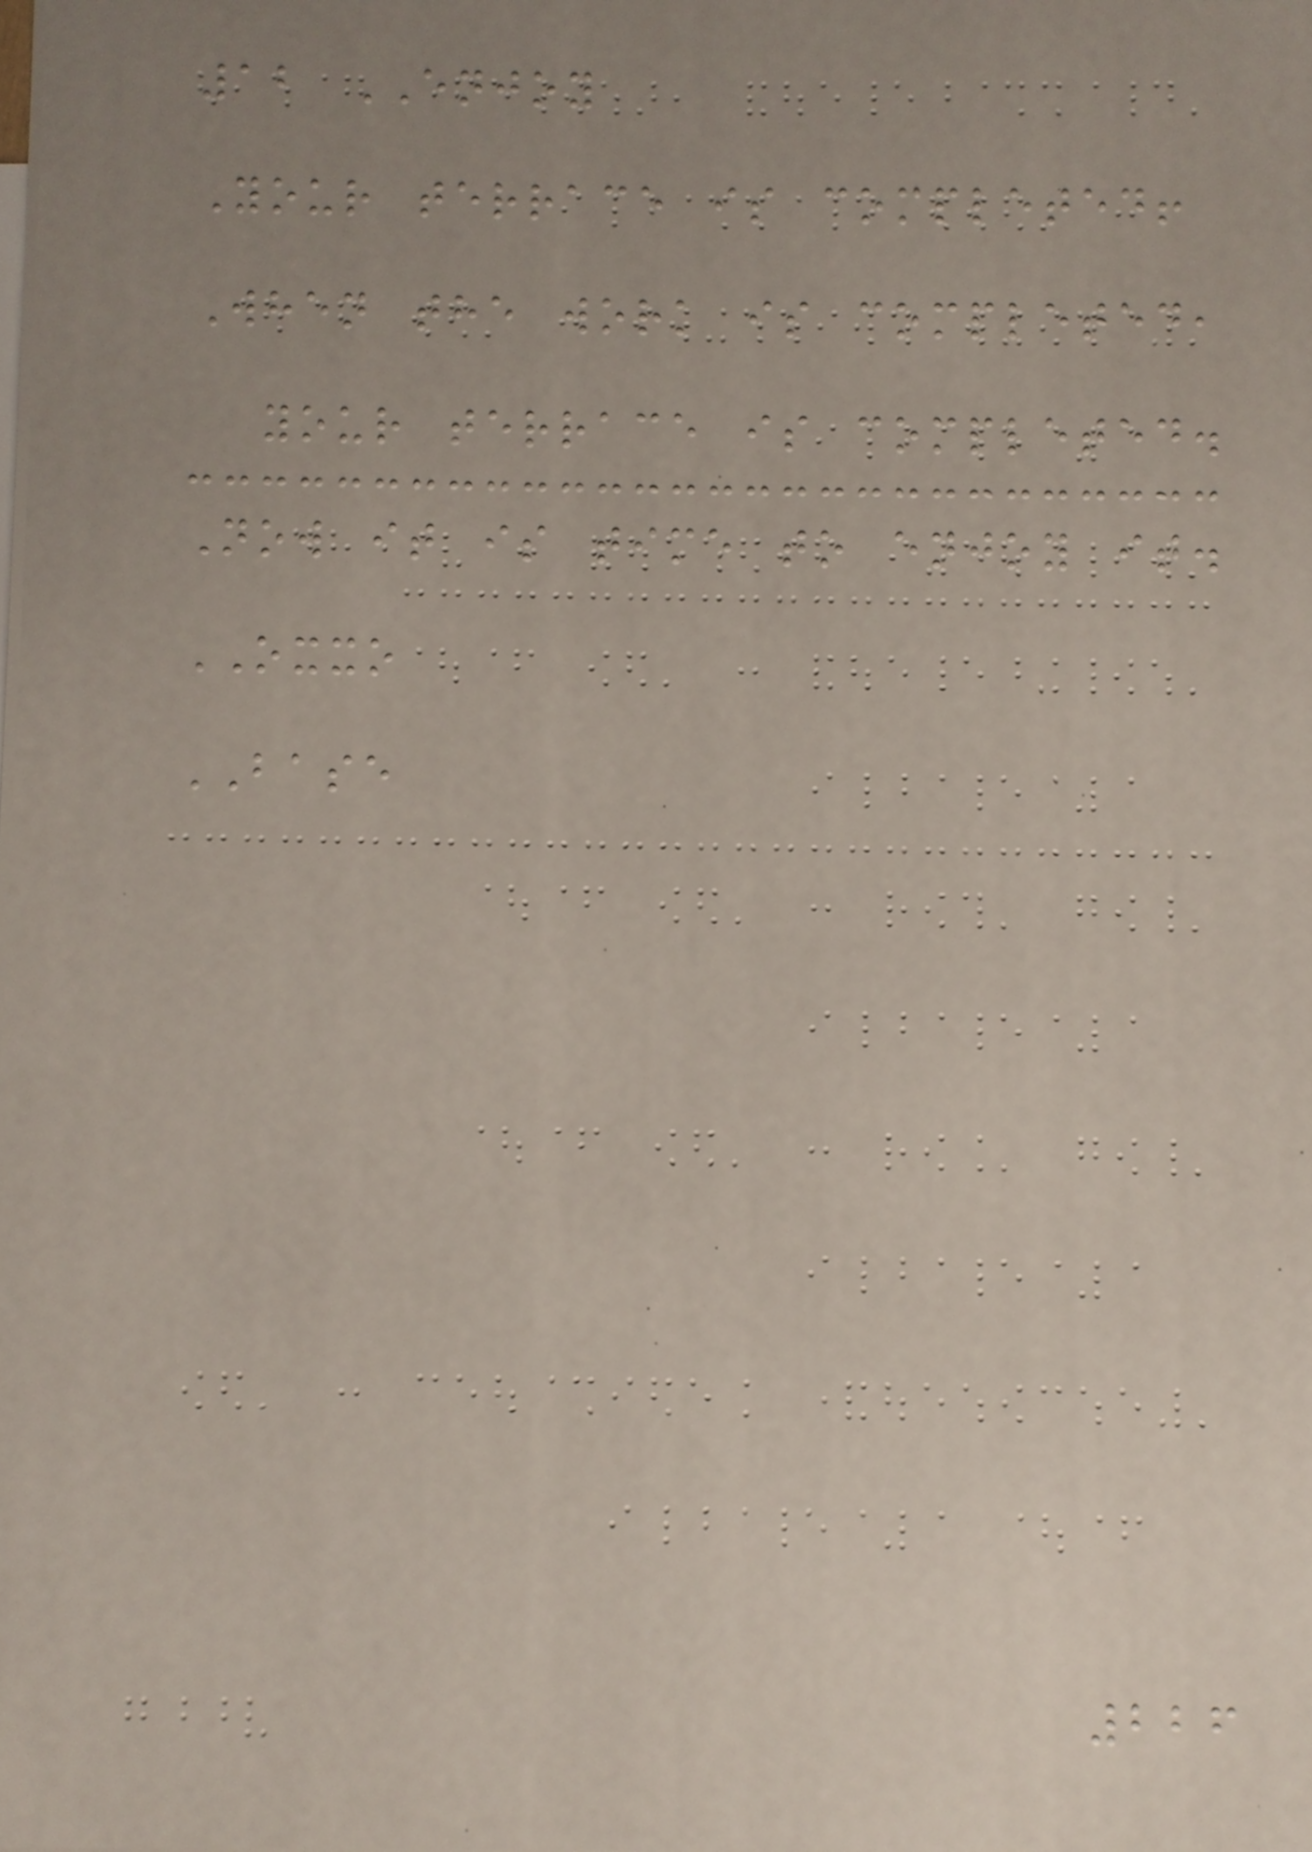12 ENJOY
Your terrace is completed!
When the work is completed,
your terrace is completed.
Now it is time to enjoy it.
OXXO
BASE
226
